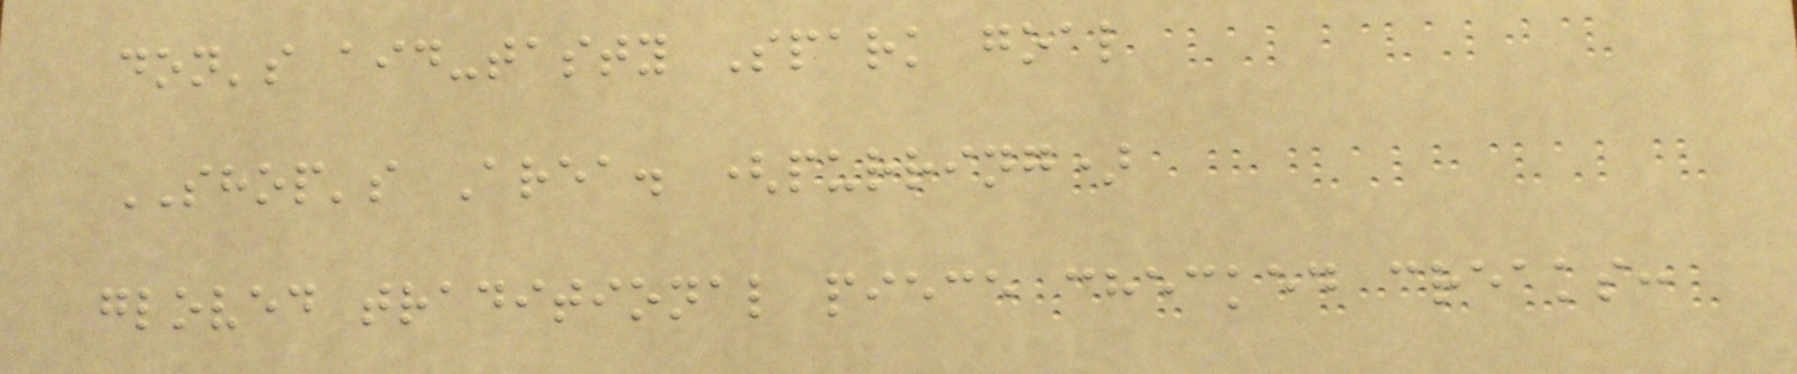don's aid-tasty Spark goal
SHOP's Area. (purring)
gloved traditional piece checked creaks:
